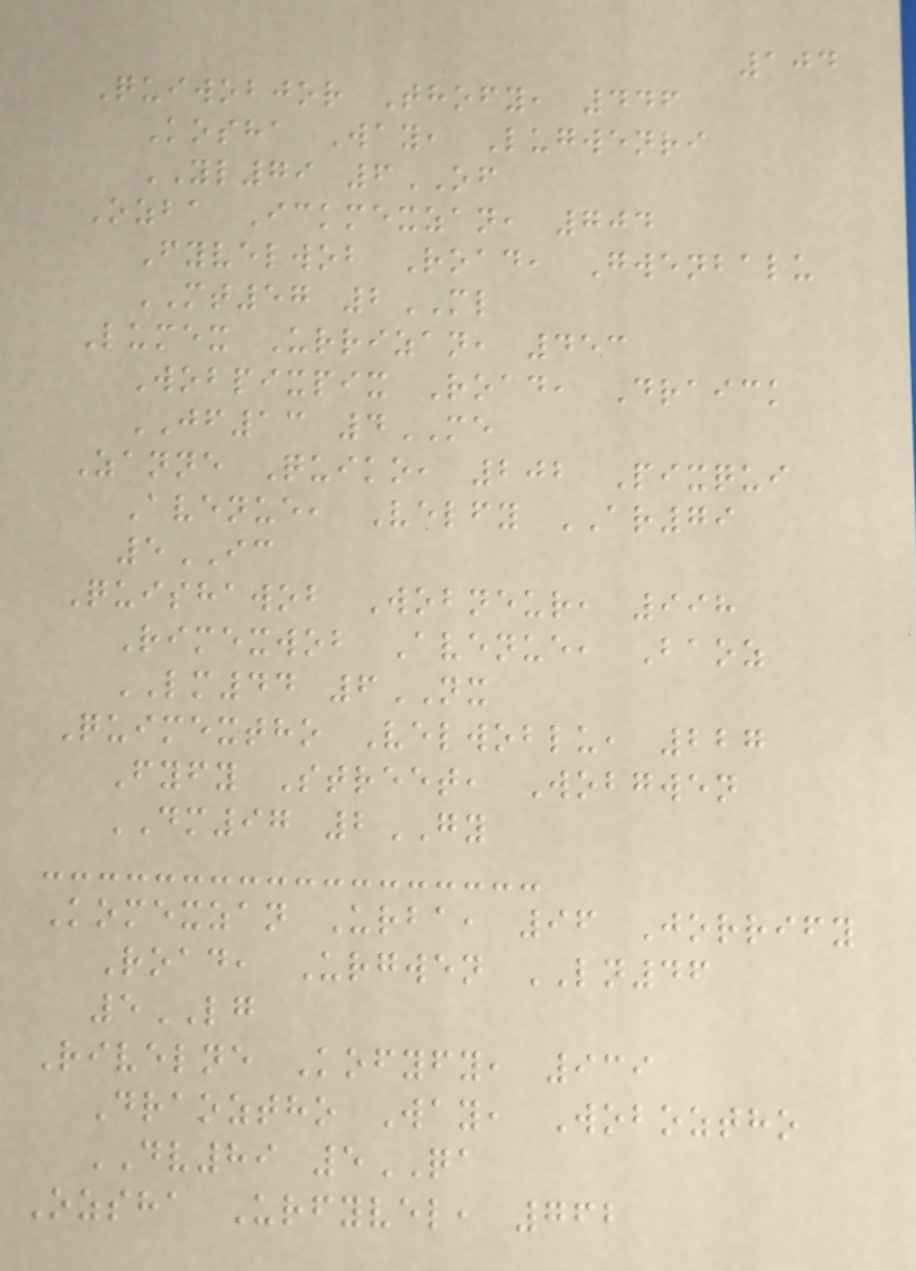104
Quiwobjor Thofy, 446
Kosha Way, Lugwenri
YL79 6OF
Ozba Ickmexzan, 704
Fyvelwob Road, Gwenbalu
MT57 2ML
Lumex Urrizan, 453
Wobpixpix Road, Draick
JF13 4ME
Zanne Quiko, 202 Pixqui
Avenue, Velfy AR79
5IC
Quishawob Wobneur, 998
Rimexwob Avenue, Baoz
LM44 6NX
Quimextho Velwoblu, 227
Fyfy Street, Wobgwen
DM97 2GY
Komexzan Urba, 96 Jorrify
Road, Urgwen LN46
5LG
Rivelne Kofyfy, 939
Draoztho Way, Woboztho
DV89 5QA
Ozsha Urfyvel, 762
